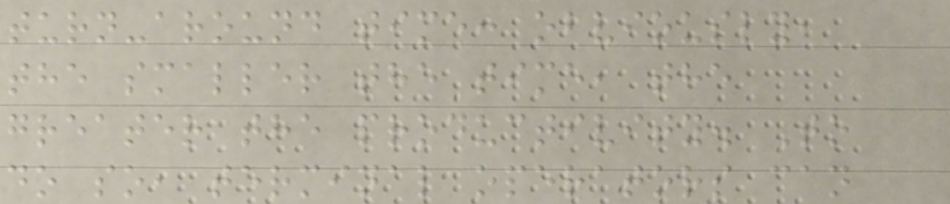turn-around time: obviously,
the smaller the time, the
greater the productivity. To
do so, terminal operators can
